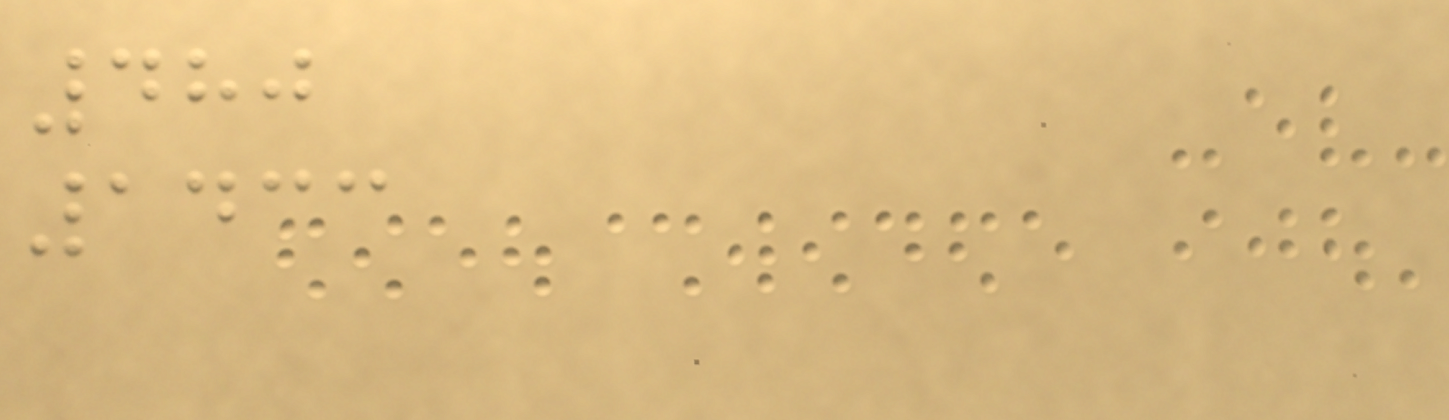480
1433
